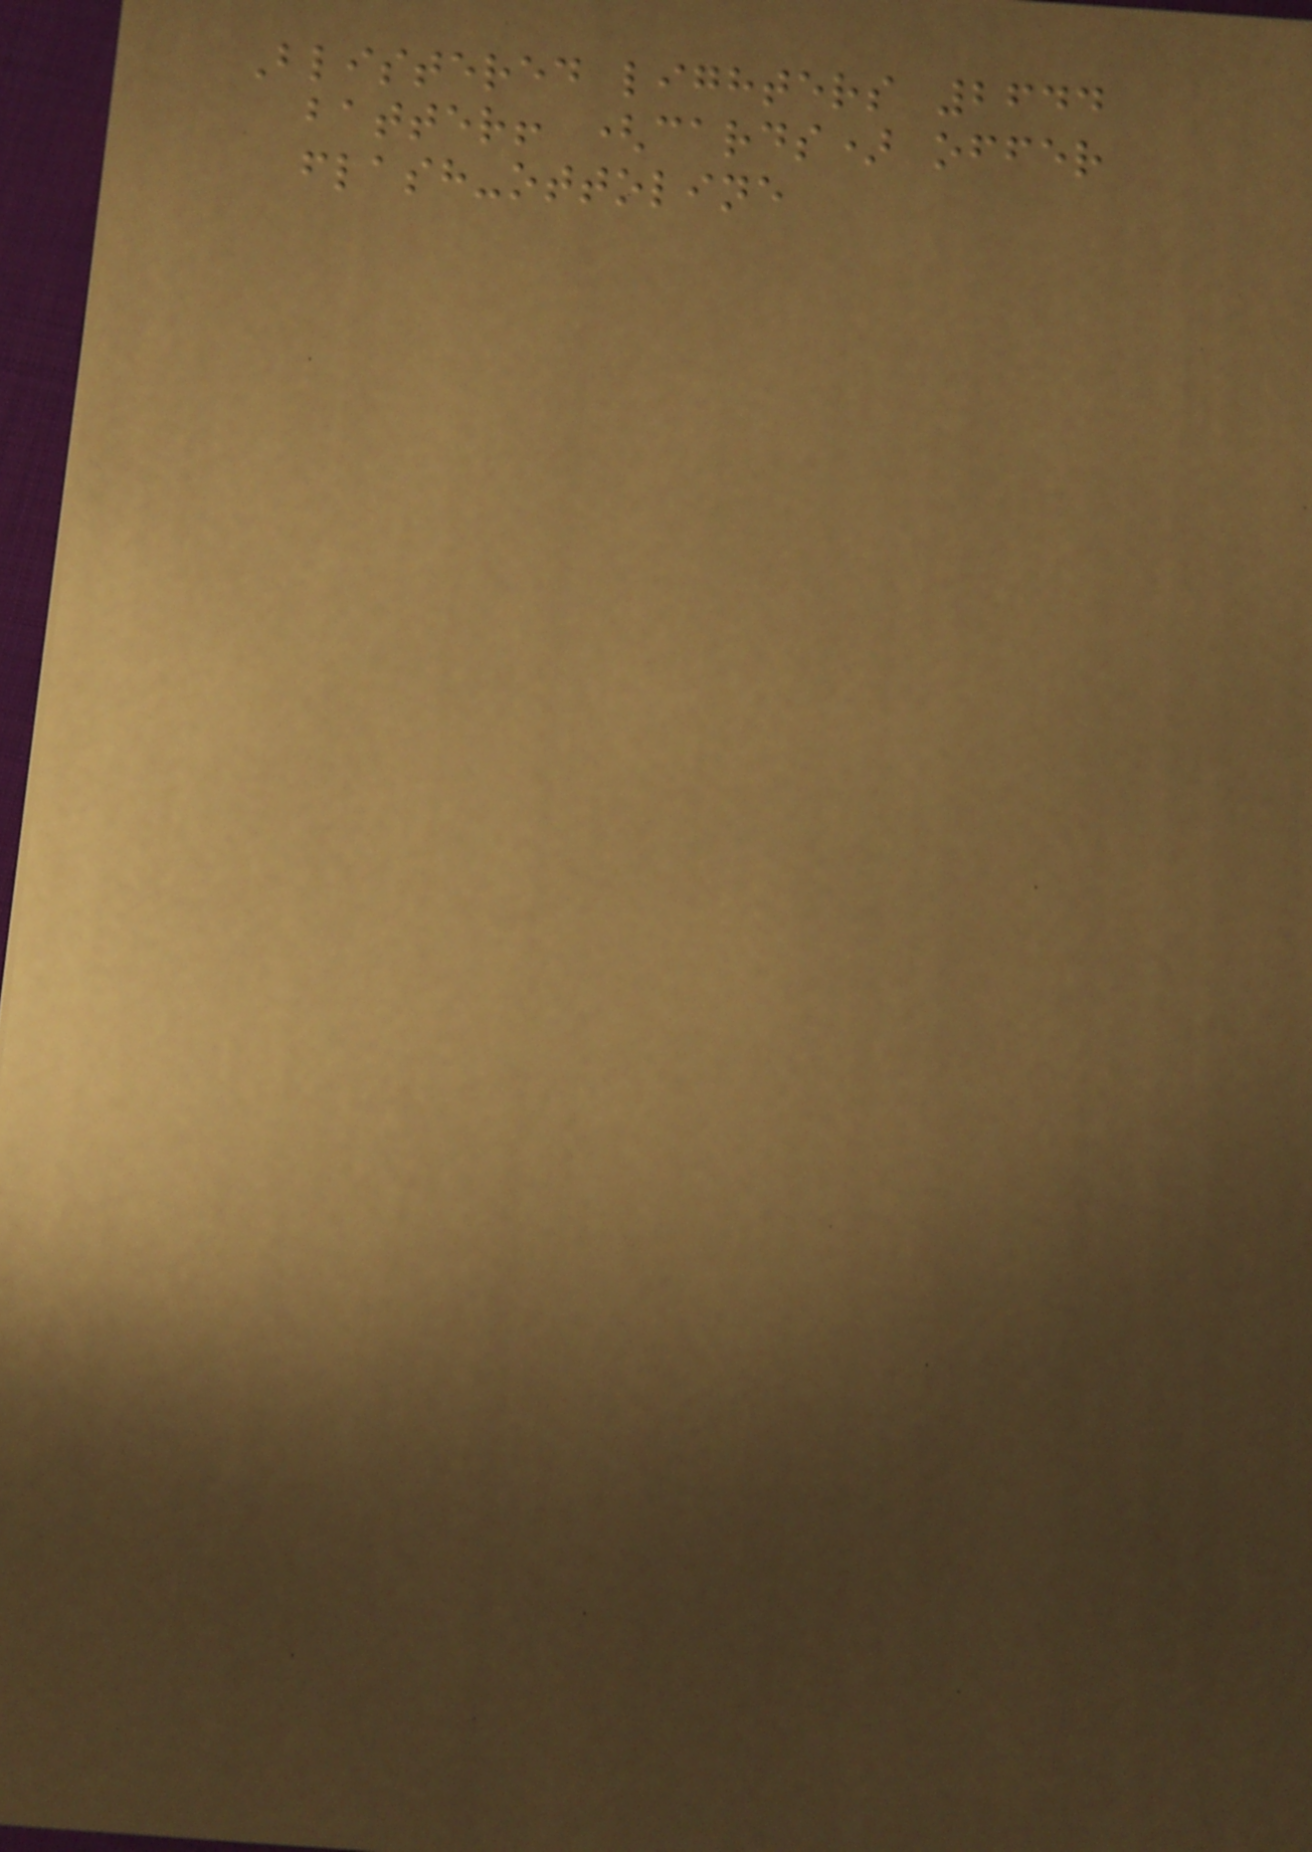Blistered lighters 2644
batter! (cards) offer
flash-ottoline
